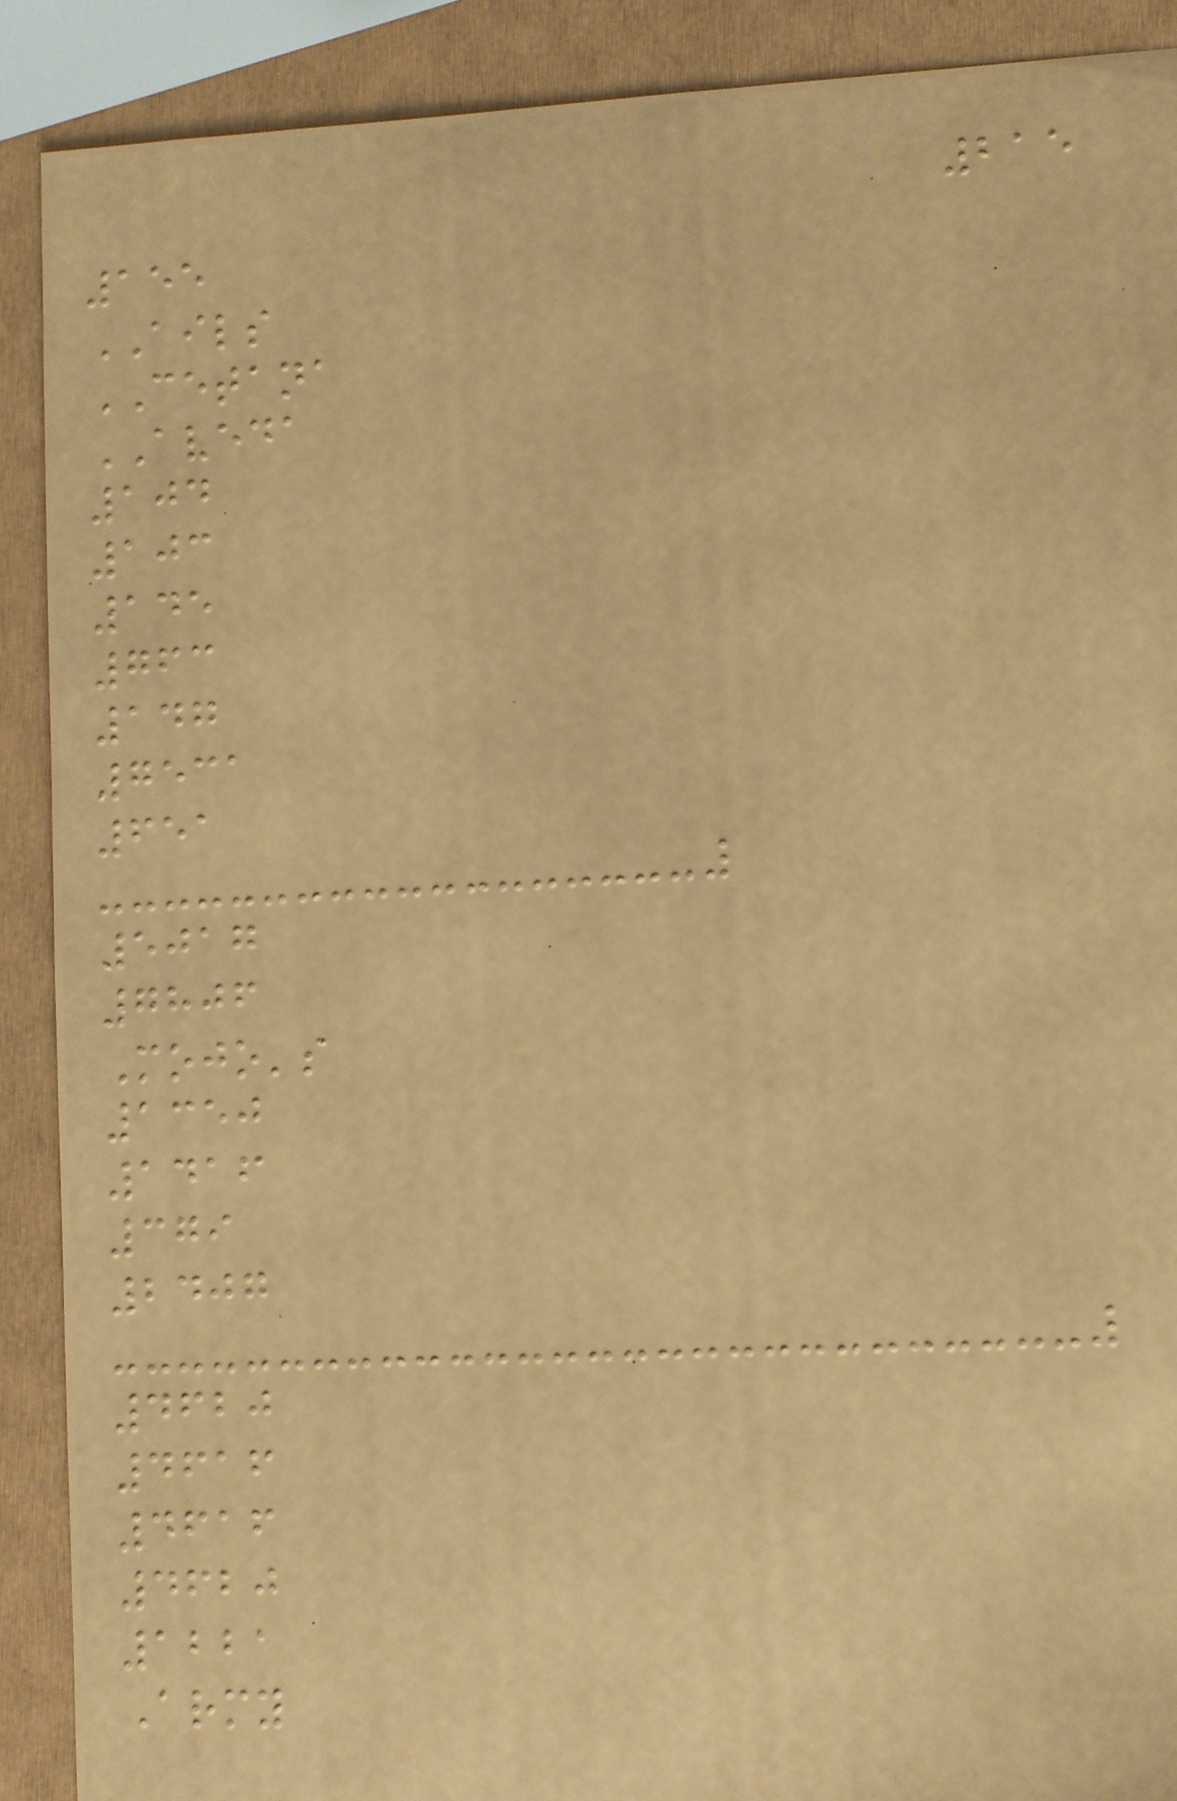215
155
AILS
CETANA
AVEDA
104
103
145
763
147
7531
651
5017
7806
Mojo's
1350
1416
379
2407
4620
4616
4616
4620
1221
Army
